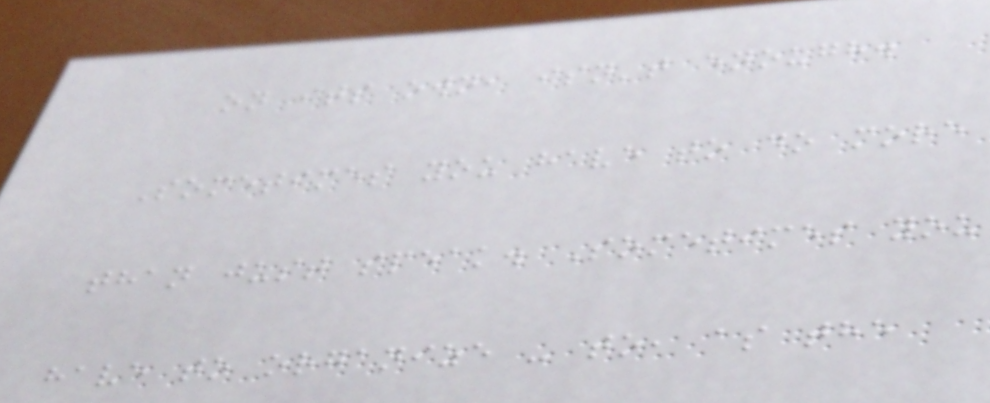on its own, isn't enough.
Sometimes you have to do more
than just speak. Sometimes you
have to organize - to, as the
